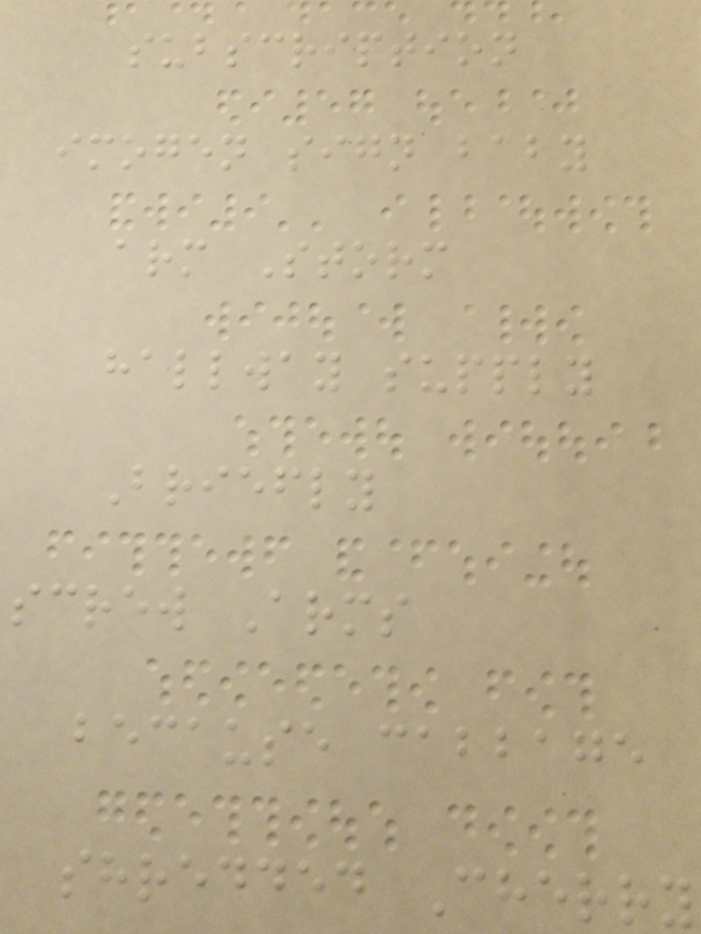subscription
imogen sign baby
arm Storm
hallway supply
Briefly
screw Arms
because cabbage
shredded Cherry
